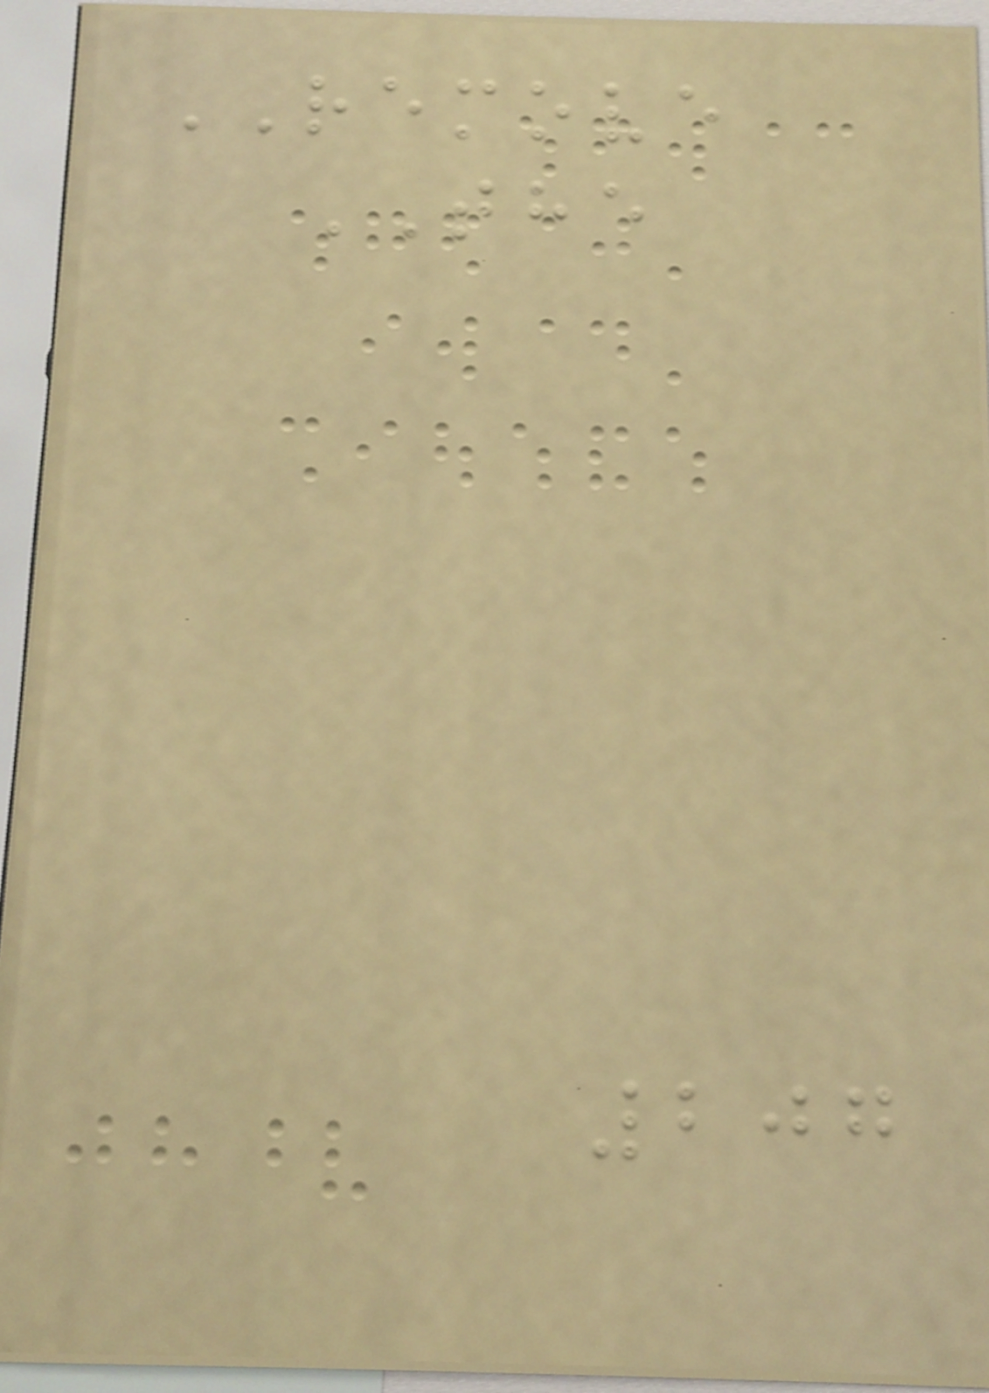REMOVE
THE
207
